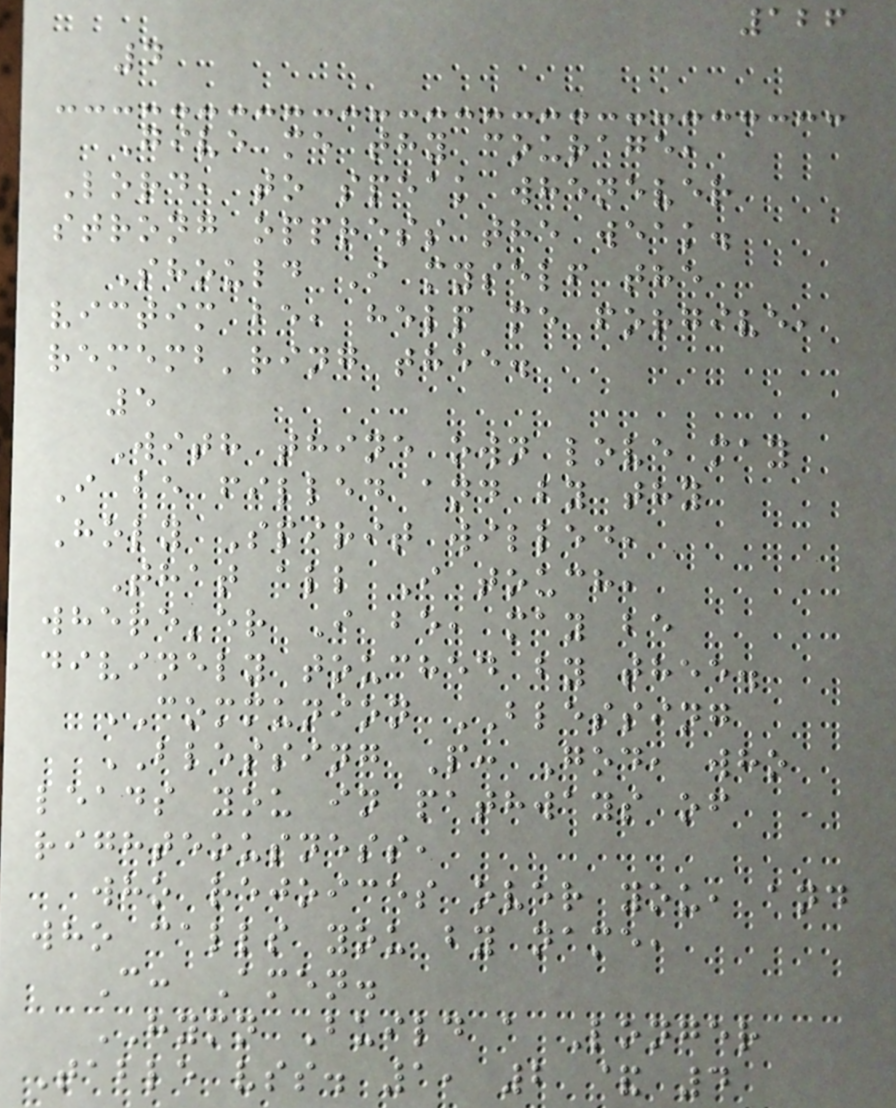126
4
Give me thy courage,
Lord, to speak whenever
strong oppress the weak.
Should I myself the
victim be, help me forgive,
rememb'ring thee.
5
With thine own love may
I be filled and by thy
Holy Spirit willed,
That all I touch,
where'er I be, may be
divinely touched by thee.
COMMUNION BLESSING
BLESSING P: God, who
leads you in pathways of
righteousness,
who rejoices over you, and
who calls you by name,
C: Amen.
HYMN Build a Longer
Table vss. 1, 2 & 4
